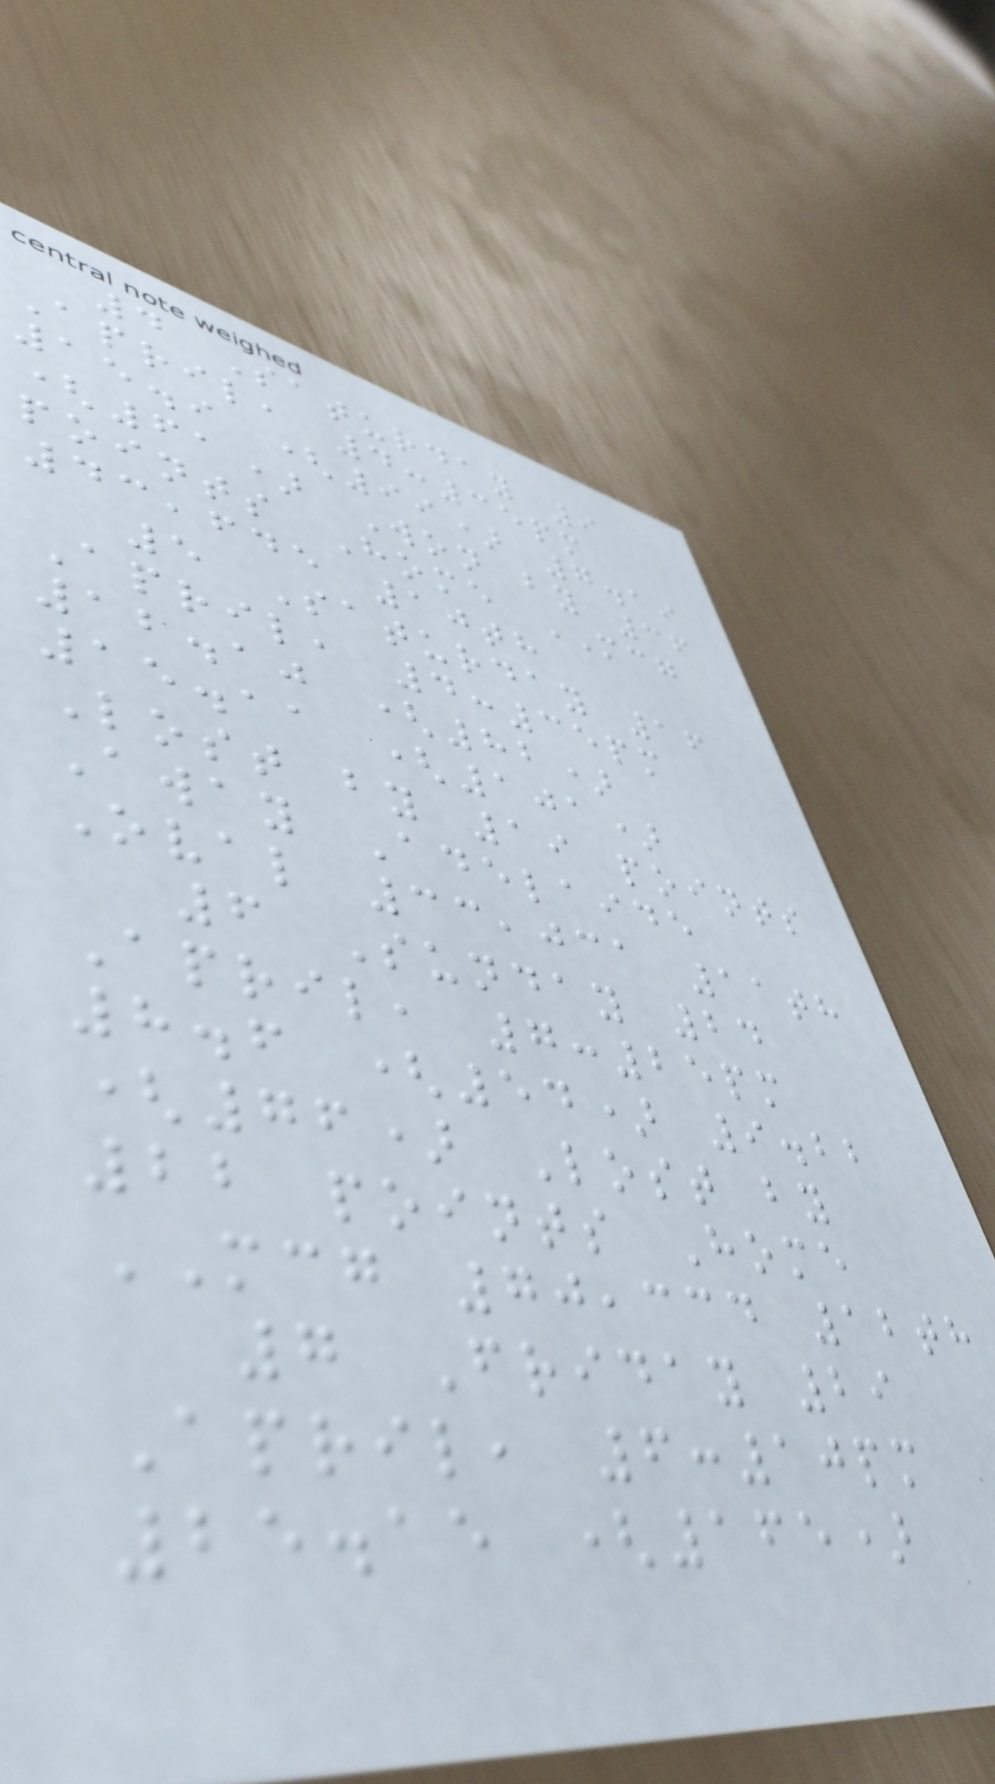4 Saturday 9
April, 4:35pm
15.9 (99) 7.19
(61) Won by 36
points Home MCG
43,645 10th
5 Saturday 16
April, 4:35pm
12.10 (82)
15.11 (101)
Lost by 19 points
Away Adelaide
Oval 33,031 11th
6 Sunday 24
April, 7:25pm
8.6 (54) 9.22
(76) Lost by
22 points Home
MCG 70,334 12th
7 Friday 29
April, 6:10pm
25.15 (165)
